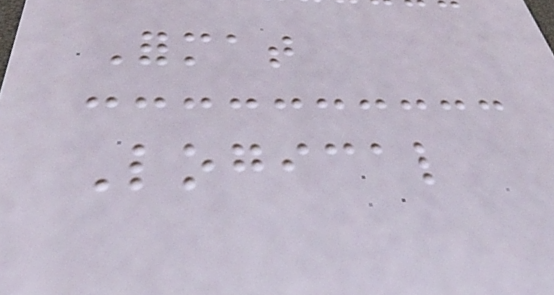Format
Logical
